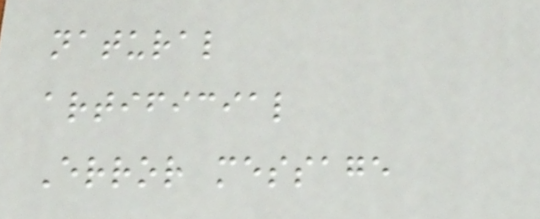natural
artificial
Error message
